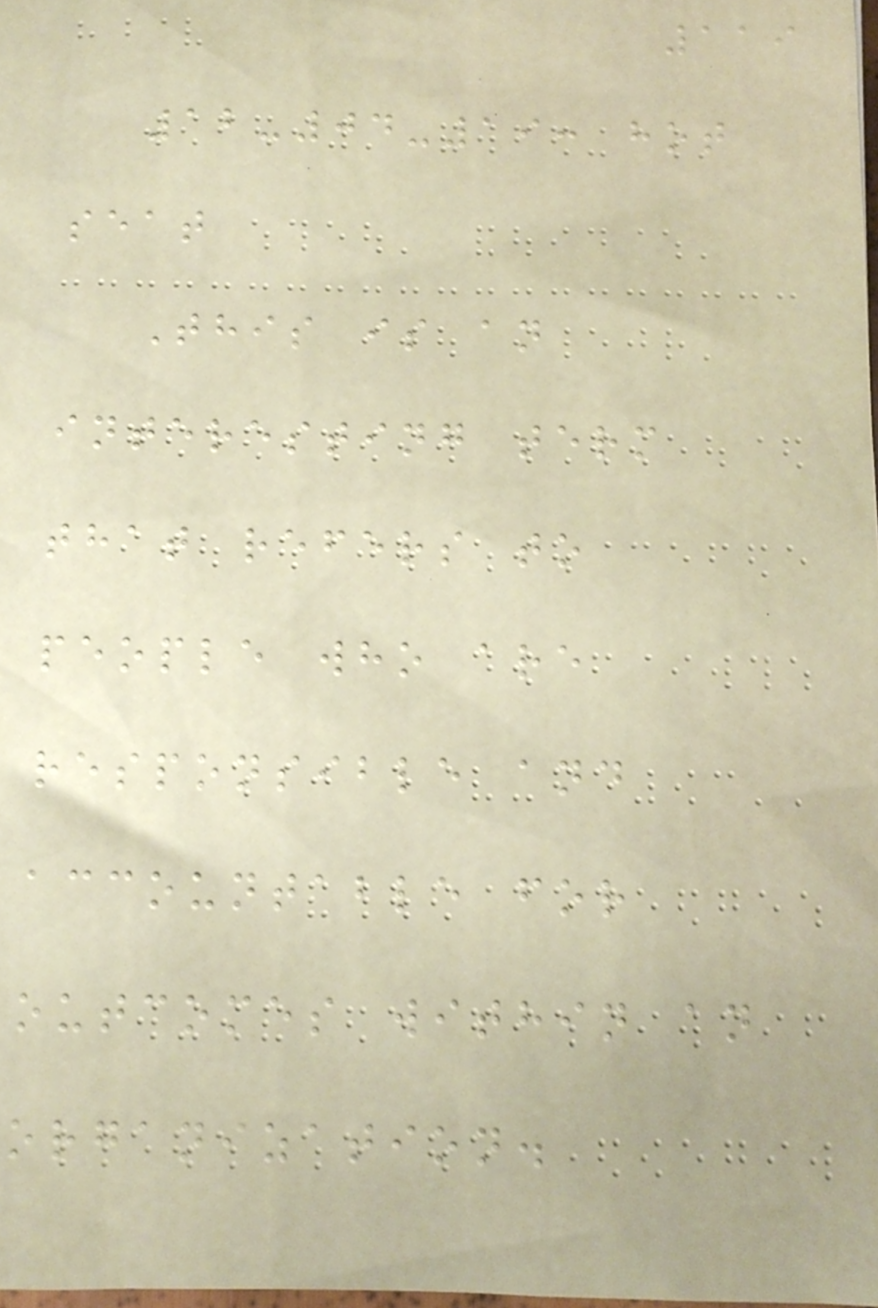119
12-04-19: hot
seat
This is an
interesting term
that refers to
people who are
responsible and
accountable for
outcomes within an
organization.
